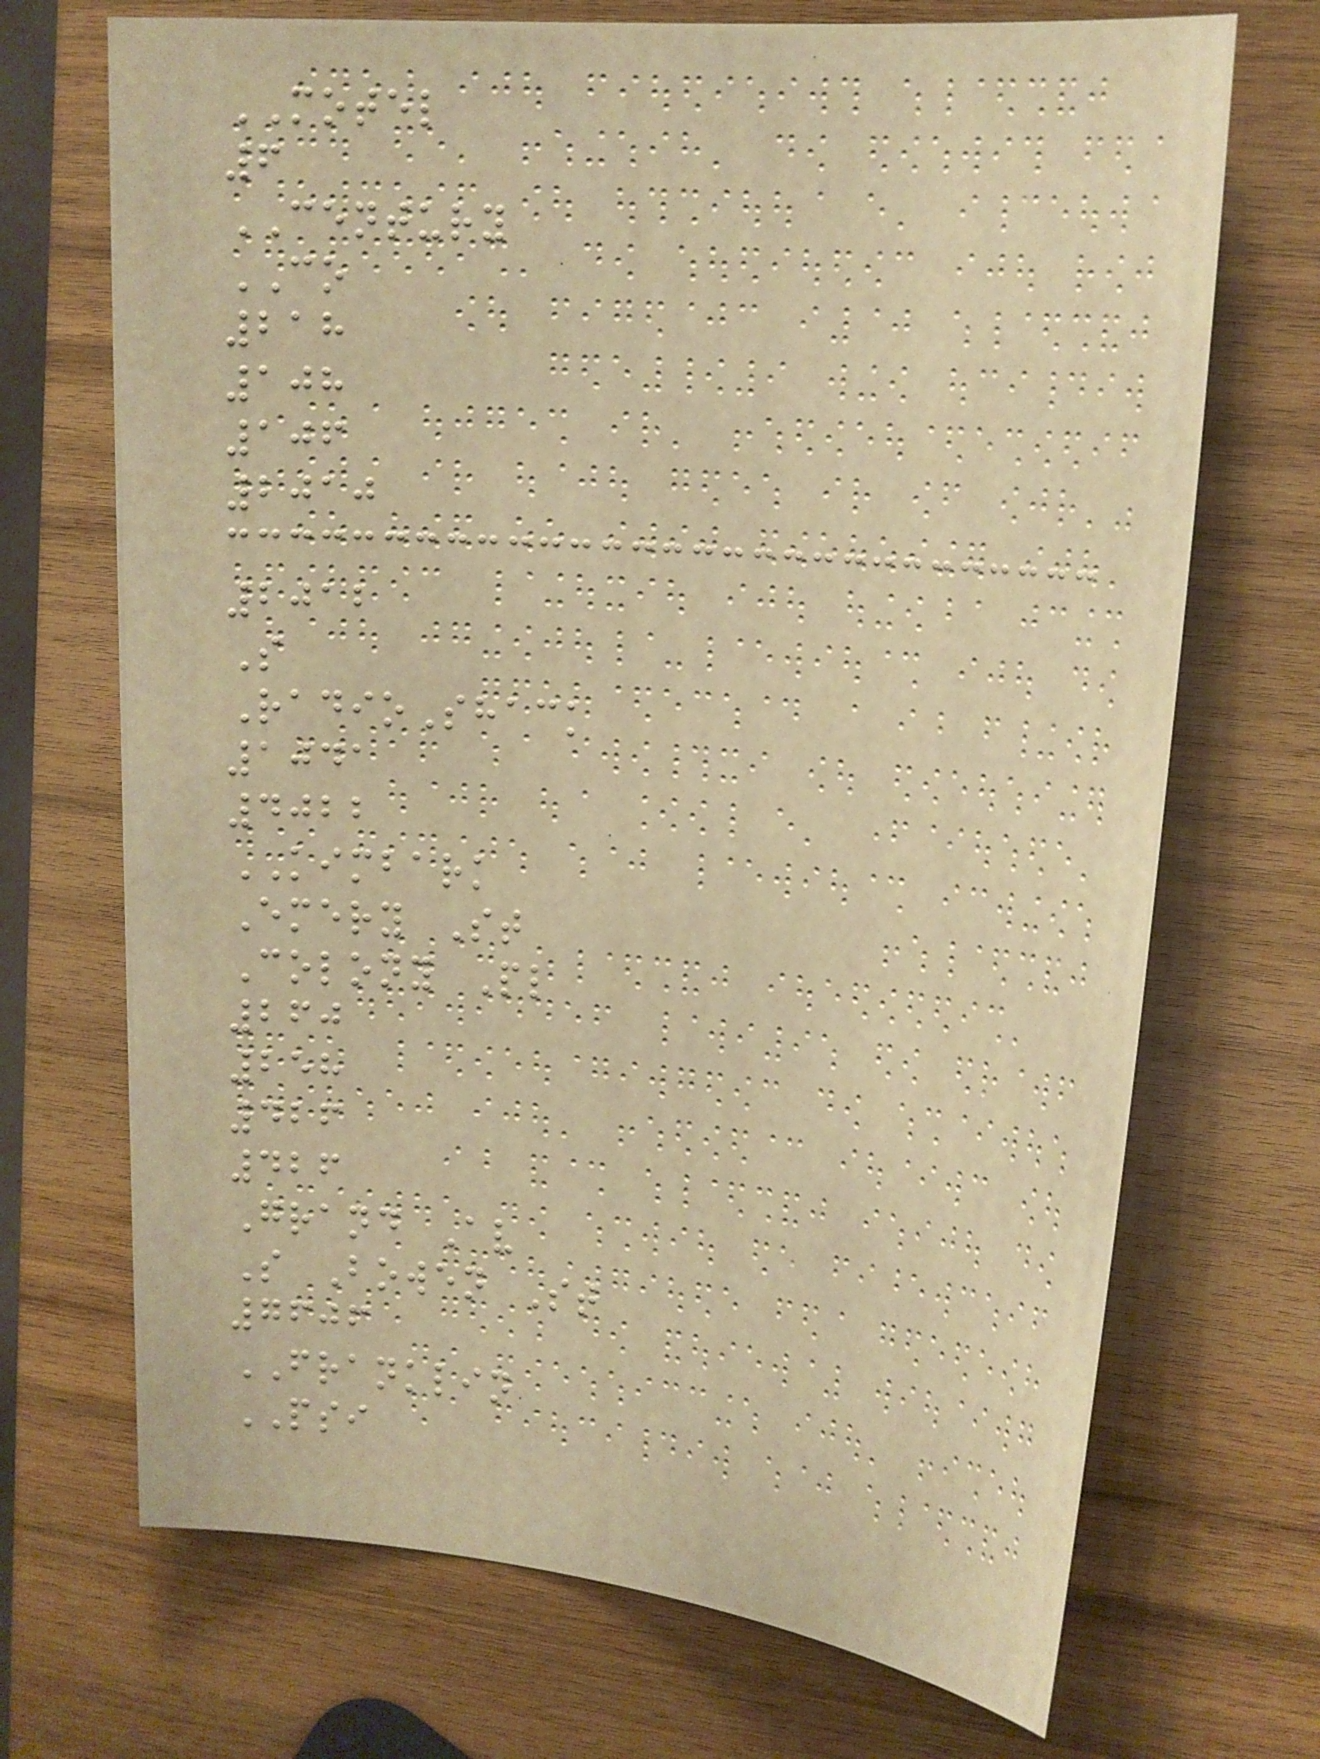MOTEL
6
CENTURY
CO
218
108
106
2010
2012
S
RadioShack
1041
4022
KIMBARK
Emery St
Colony Pl
260
258
426
426
Grand Av
S Bowen St
7606
FRANKLIN
PSI
